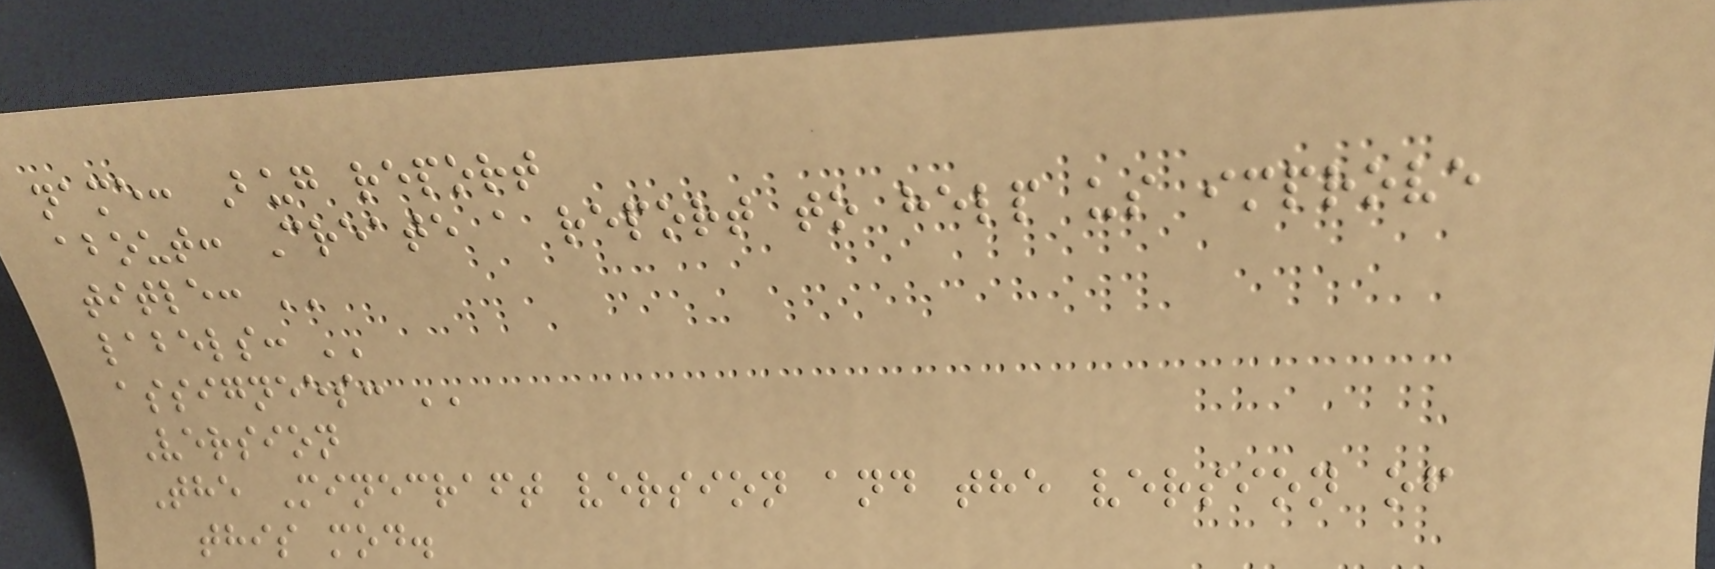name: Bug report
about: Create a report to help us improve
title: ''
labels: ''
assignees: ''
Version
The Minecraft version and the version of
this mod.
